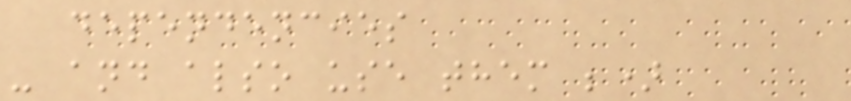dependencies
- and also use them ;)
